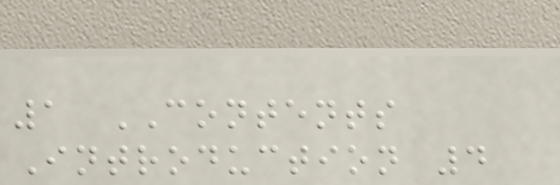1 CONTENTS
Introduction 4
